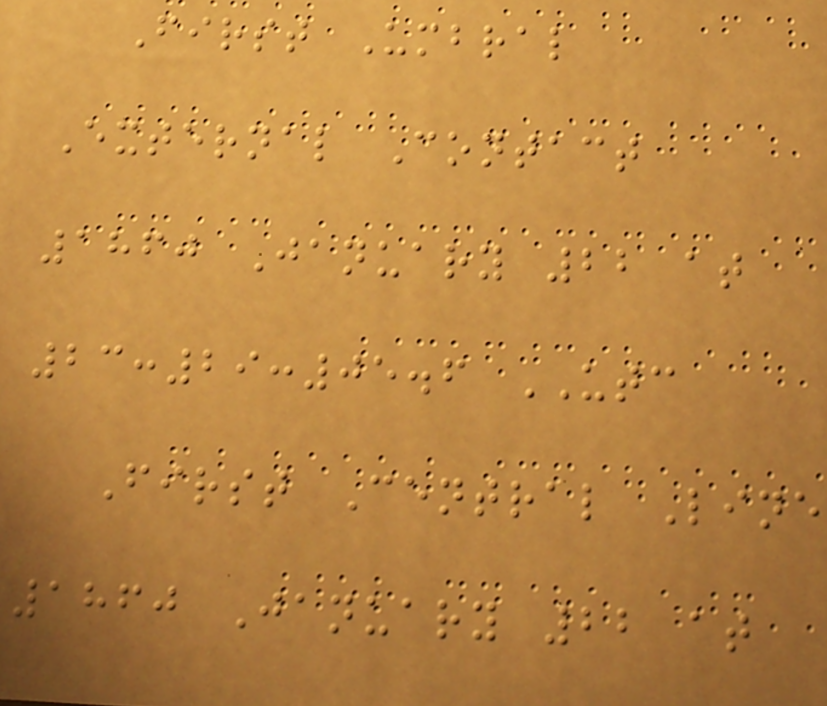First Umbral
External Contact
1860 January 22 at
23:29:05.6 UTC
First Central Line
1860 January 22 at
